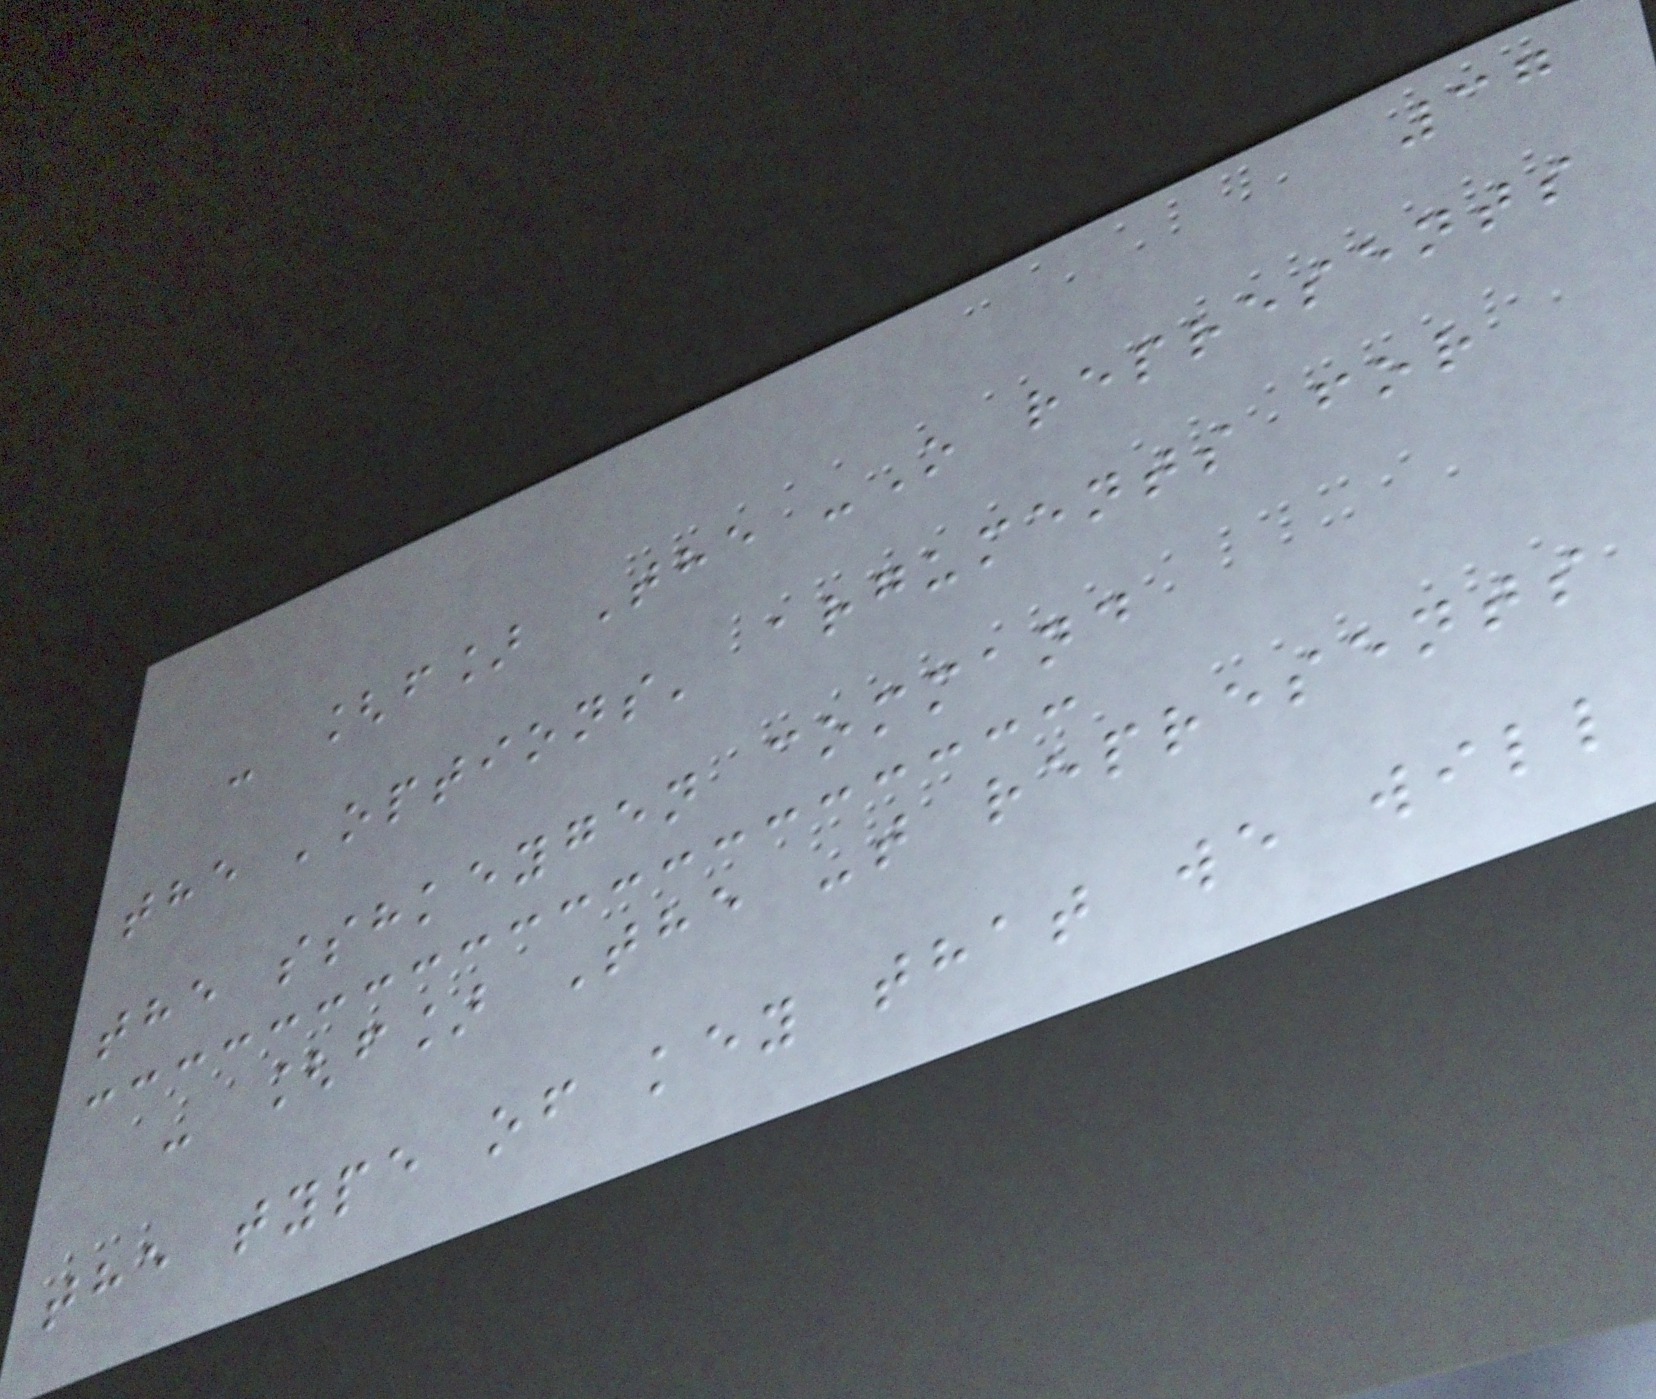37
- [f] The -O represents
the 'options' arguments for
the sshkeygen command
- [f] The -t represents
the type of key that we will
